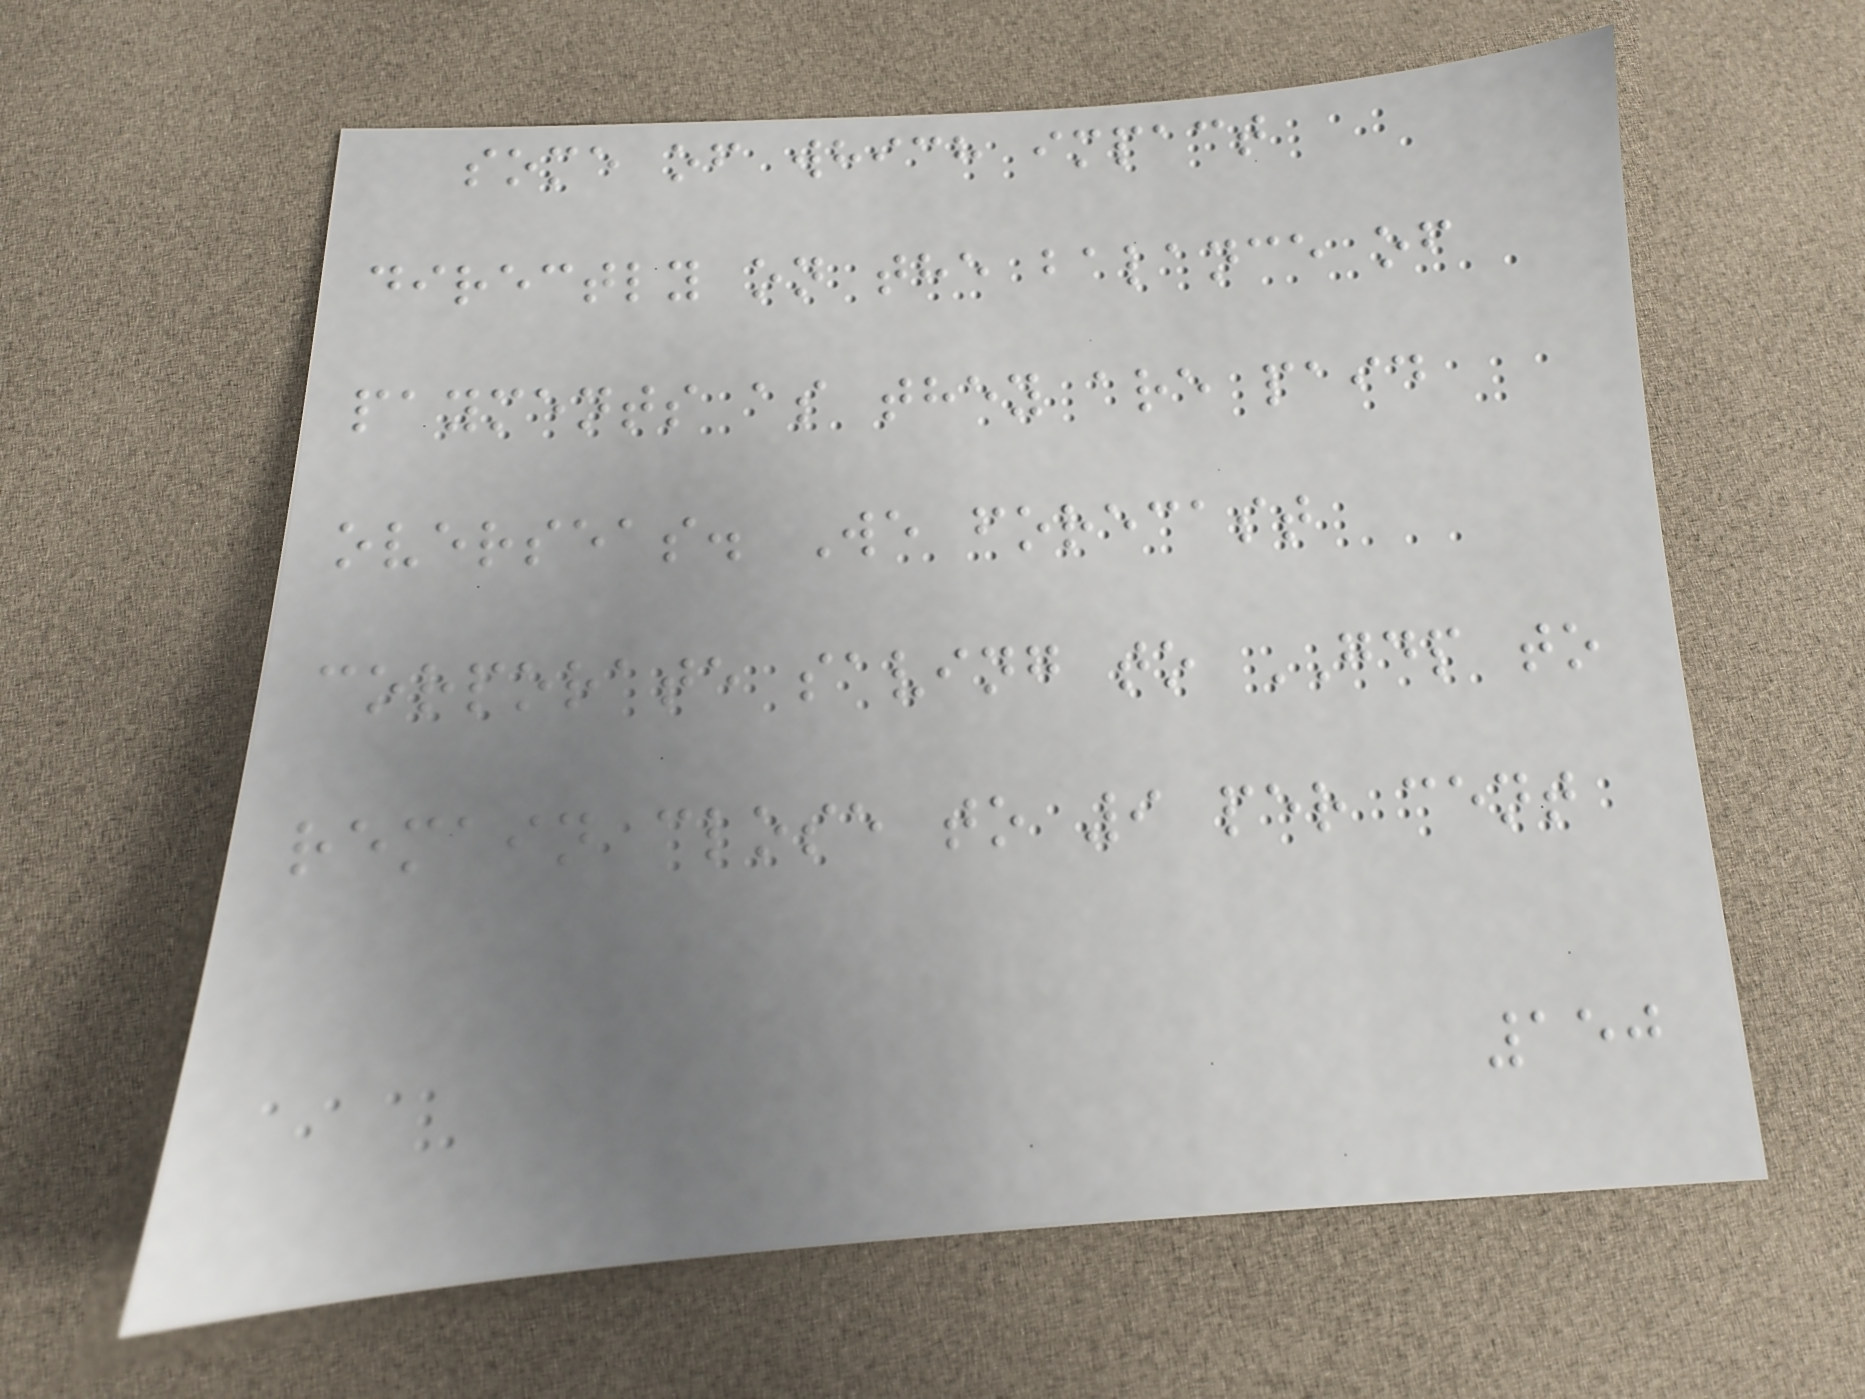some of which impact
directly on the balance of
payments as they are paid
overseas. We forecast
corporate saving to GDP to
remain close to 9 per cent
150
